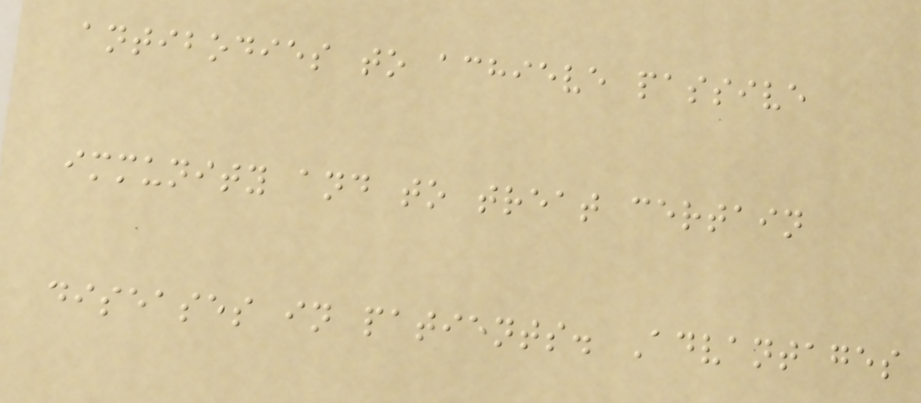antibodies to achieve passive
immunity and to treat certain
diseases in patients. Advantages
